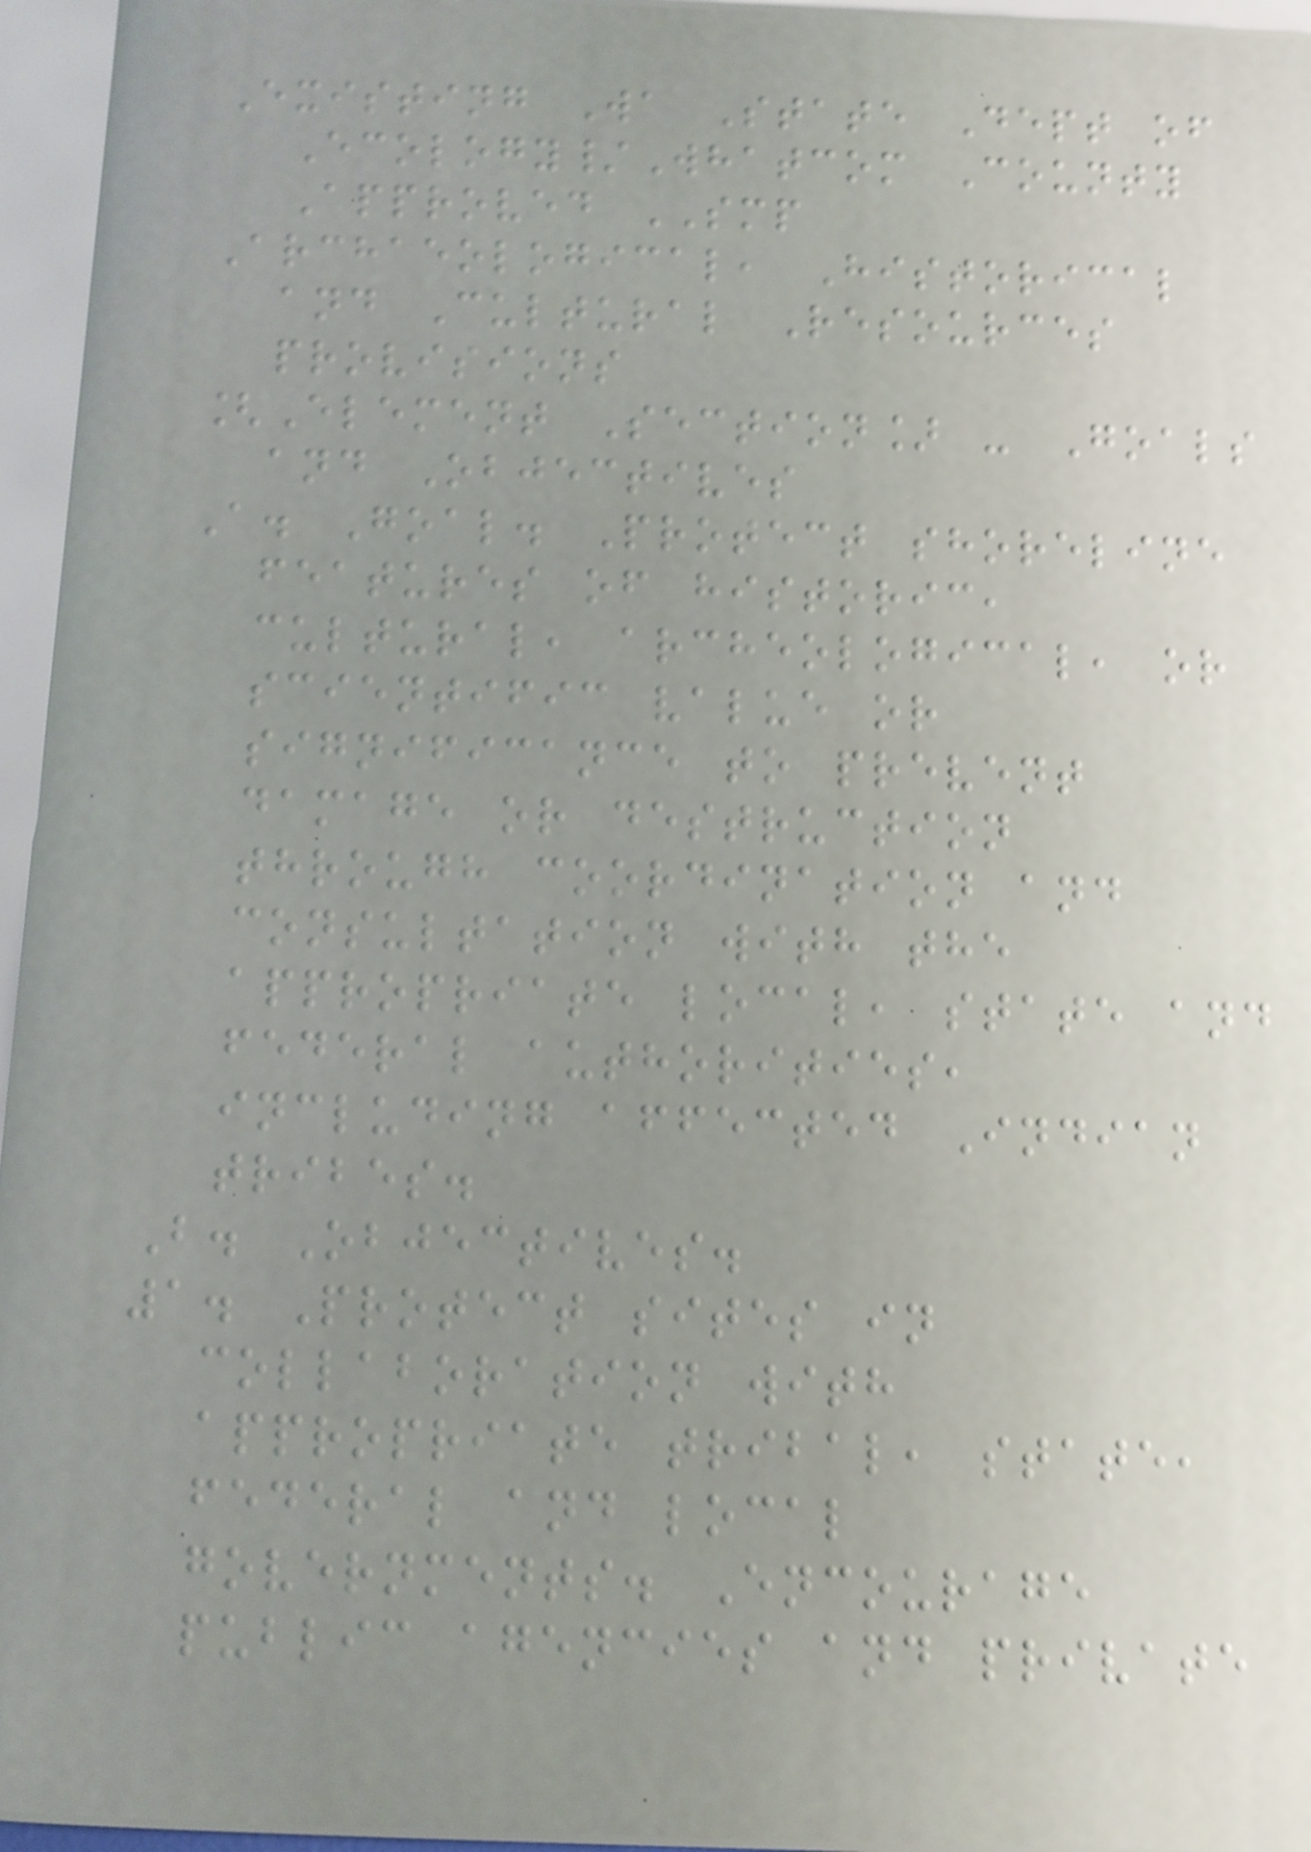Existing Wa State Dept of
Ecology/Whatcom County
Approved SMP
Archaeological, Historical
and Cultural Resources
provisions
[Element Section] - Goals
and Objectives
A. Goal. Protect shoreline
features of historic,
cultural, archeological, or
scientific value or
significance to prevent
damage or destruction
through coordination and
consultation with the
appropriate local, state and
federal authorities,
including affected Indian
tribes.
B. Objectives.
1. Protect sites in
collaboration with
appropriate tribal, state,
federal and local
governments. Encourage
public agencies and private
